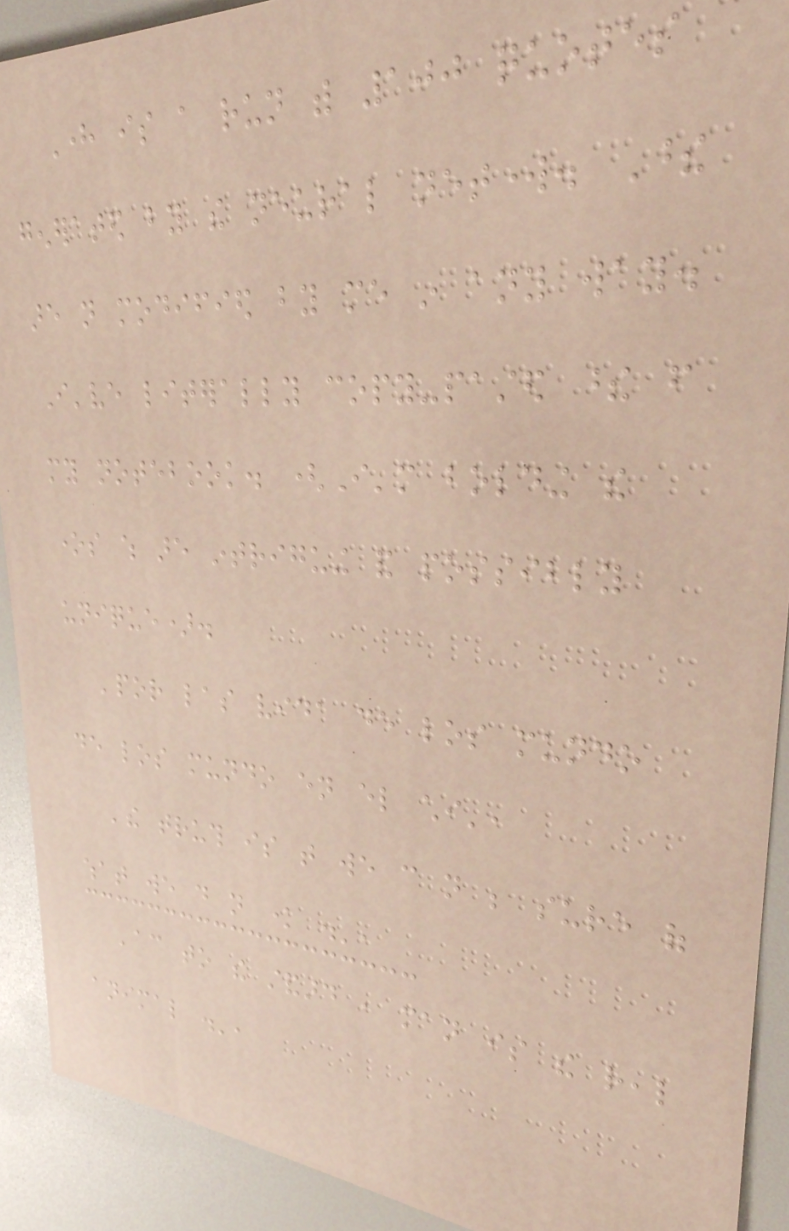Here is a run with 100 quotes
generated by the neural network. These
are not modified by me in any way.
I've literally copy-pasted these from
my notebook. (I'm bolding the
ones which are intriguing and possibly
unique).
'por las vida de los mundo
de los mundo en el chi',
'the truth is that we can not be sure of
what we do not know .',
'according to the standard , man is the real
animal .',
